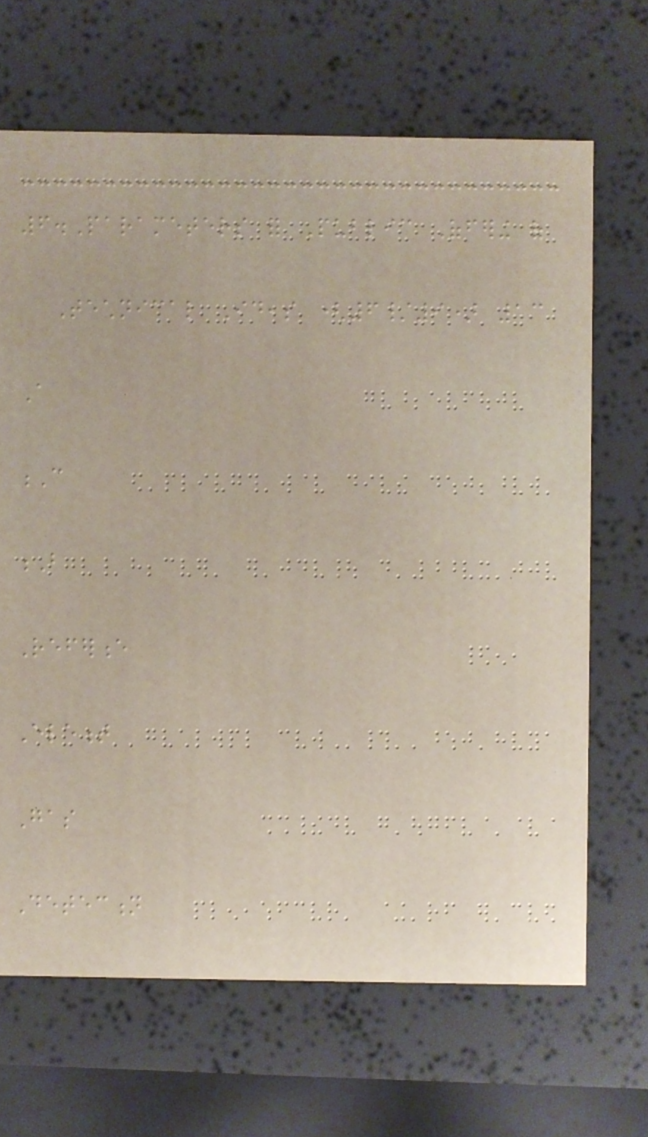6.Parameters for Public Offering of
Technical Ideas (6/9) 13
A
C
B
Reference
Element
Gas
Detection
